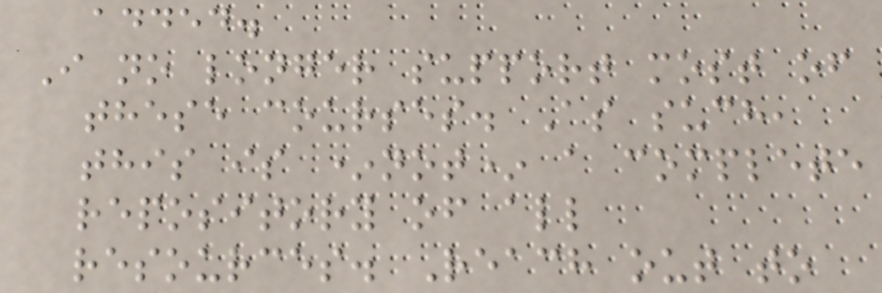added.
I no longer support most of
these courses. As such,
this is *not* a complete
repository of all
resources. Reach out to
